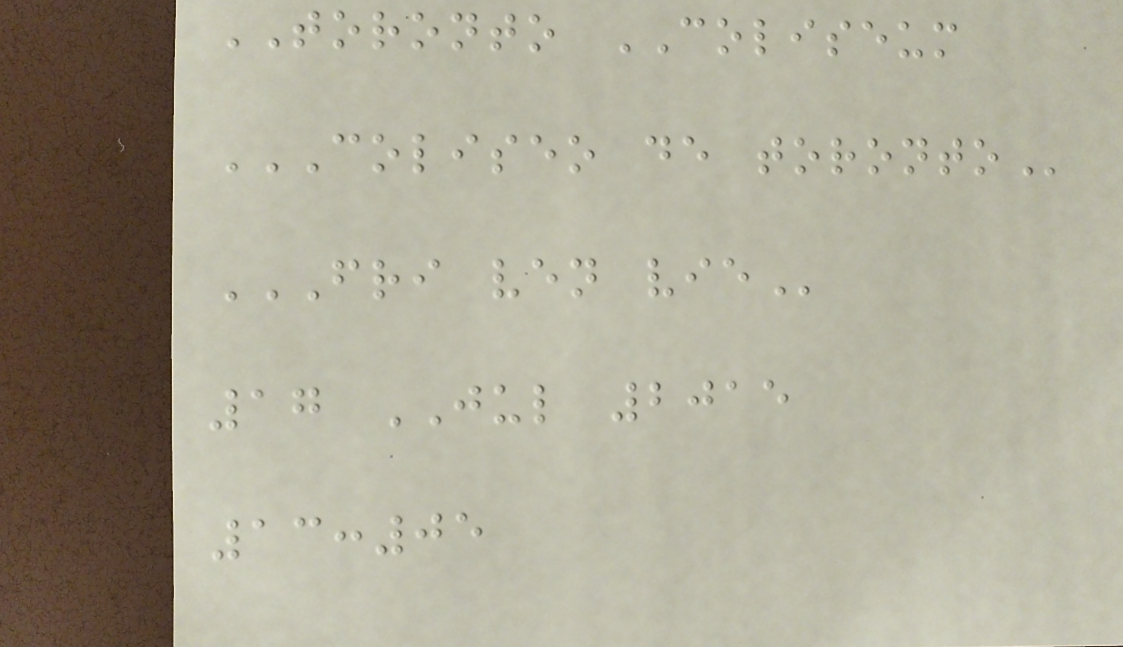TORONTO COLISEUM
COLISEO DE TORONTO
FRI VEN VIE
17 JUL 2015
13:05
